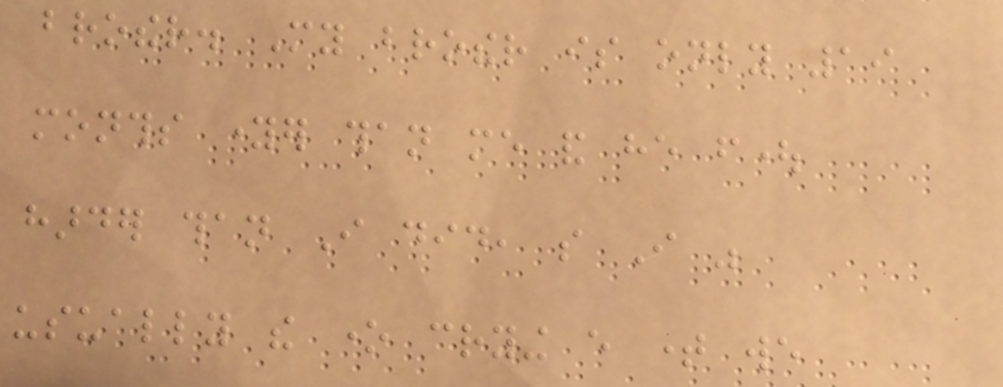brother. My brother is only 19
months younger than me and he fought
harder than I did, so I was
usually the one crying every time we
